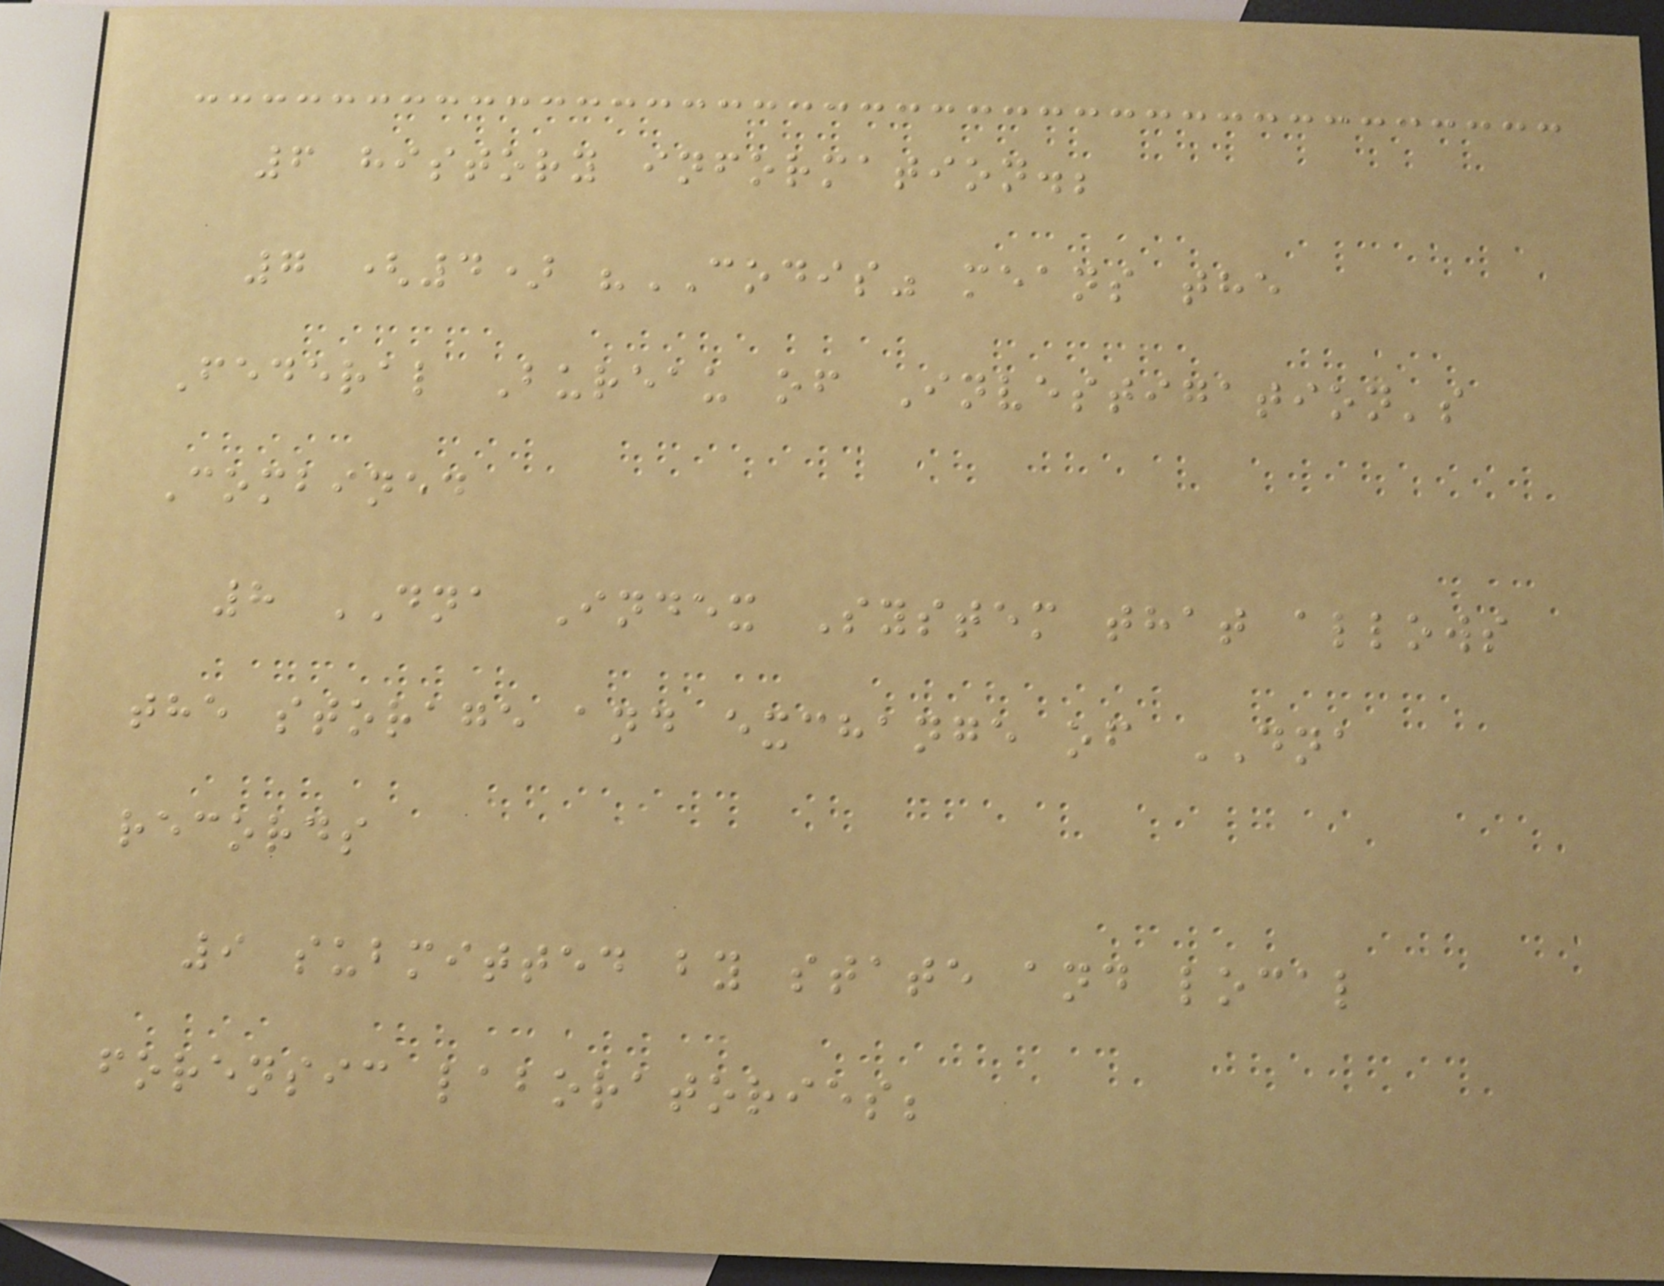6 history information.;
7 (4) "CODIS" means the
Federal Bureau of Investigation's
Combined
8 DNA Index System that allows
the storage and exchange of DNA
records
9 submitted by state and local
forensic laboratories;
